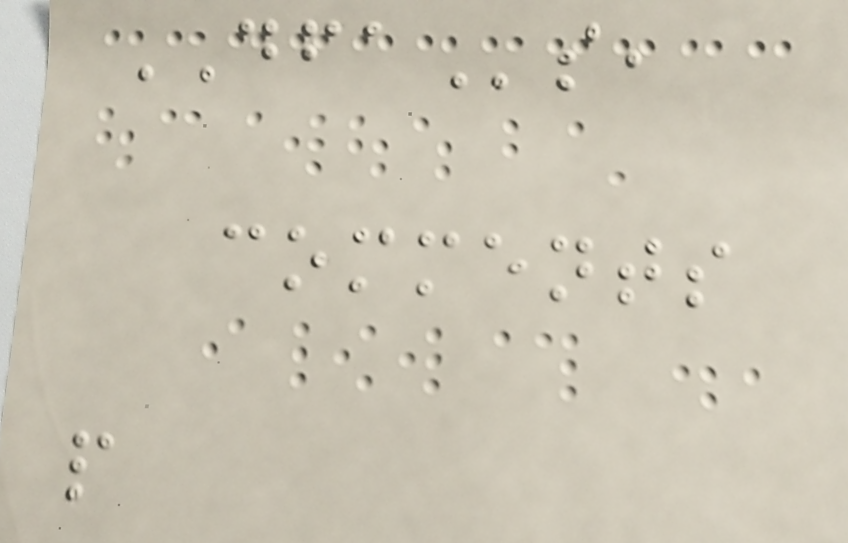DFAs,
comments
p
